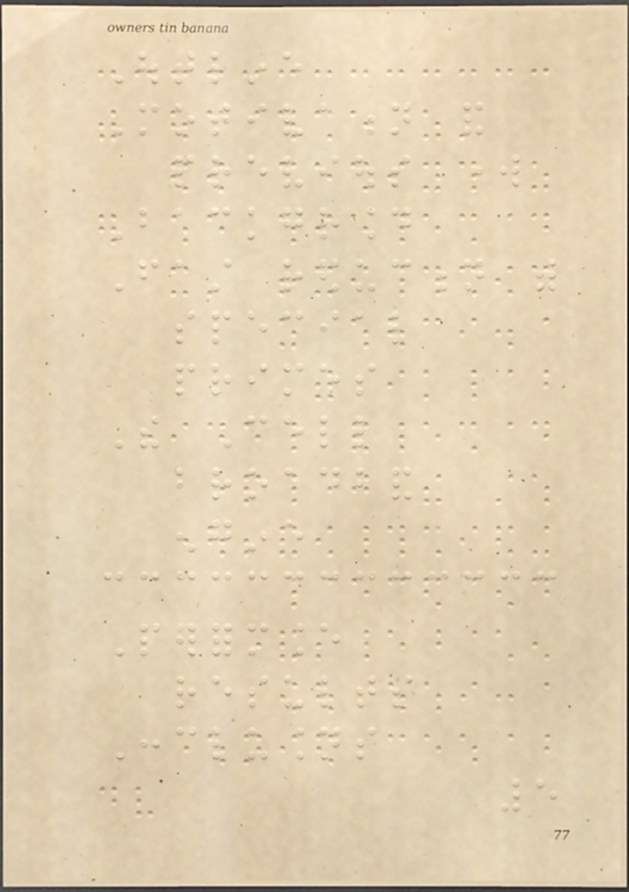Outline
Motivation and
previous work
Background
Fast reduction with
special
primes
The Cell
broadband
engine
Performance
results
Conclusions
5
